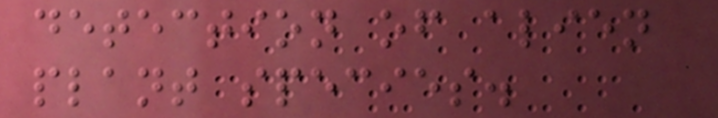detection of alien
plant species.
